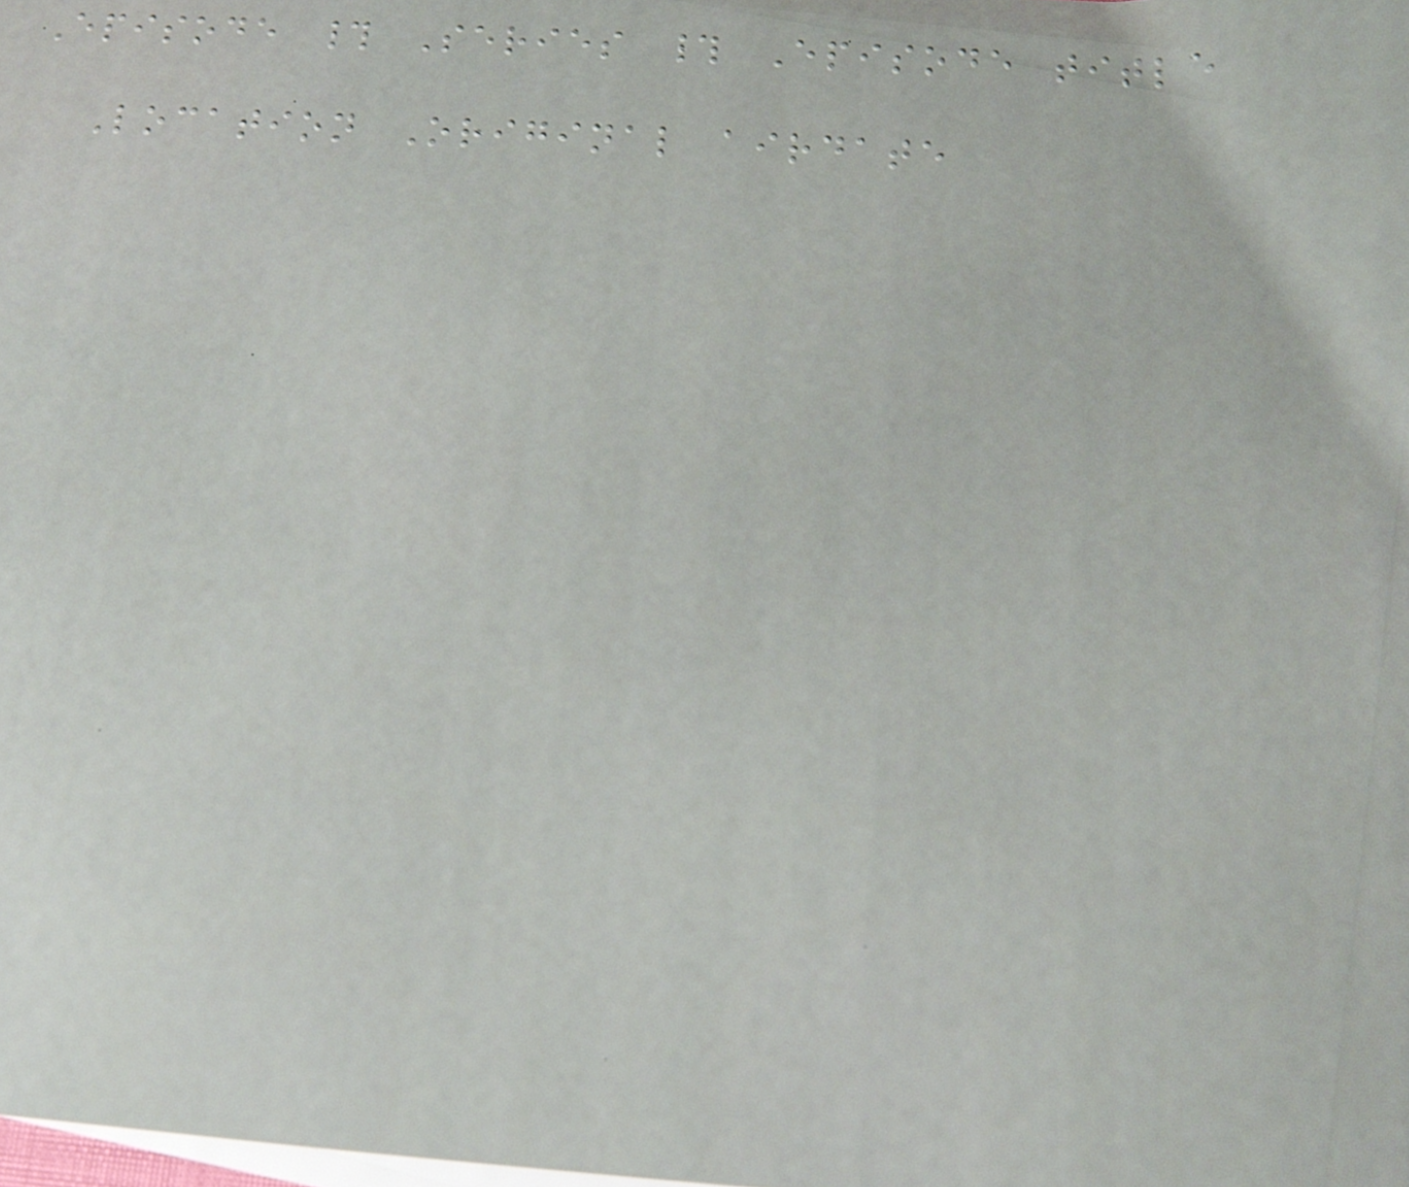Episode # Series # Episode title
Location Original airdate
